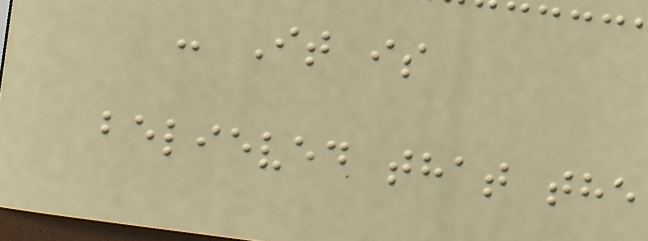- It is
believed that the
